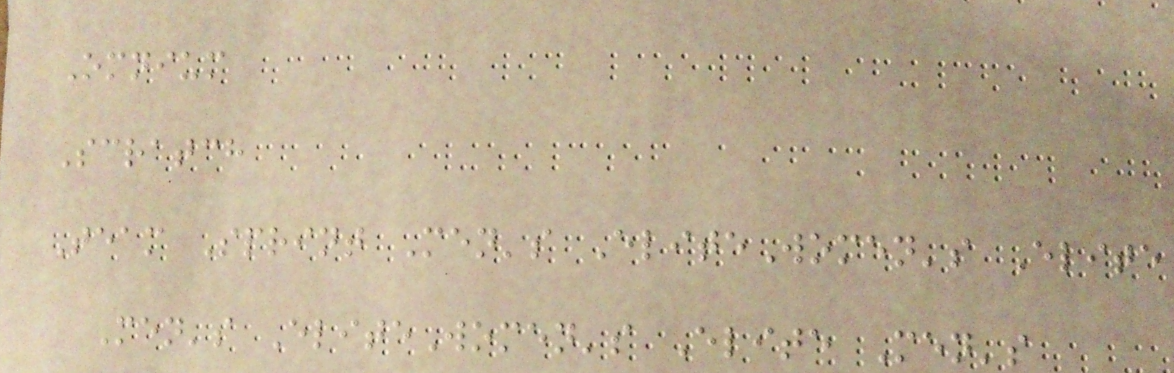Omnium
Scratch
Team Sprint Men's EliteWomen's Elite
Men's EliteWomen's Elite Men's
